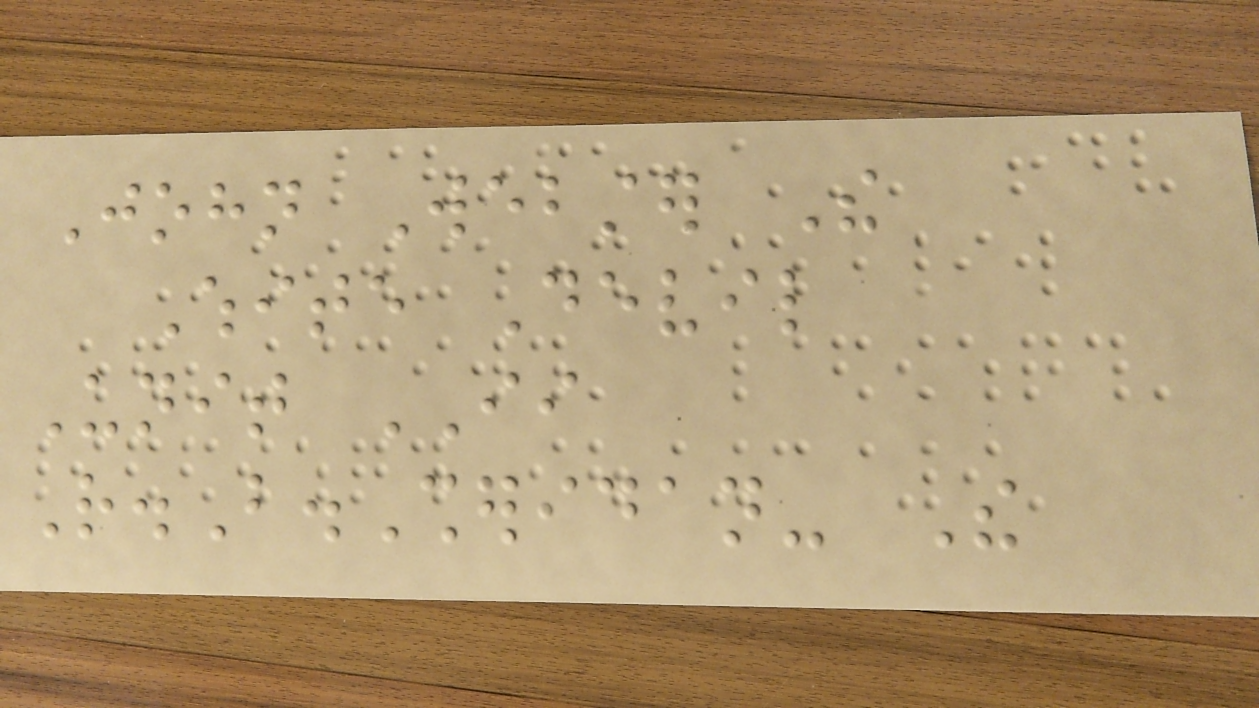John Webster The
White Devil
Unit II
R.B.Sheridan- The
